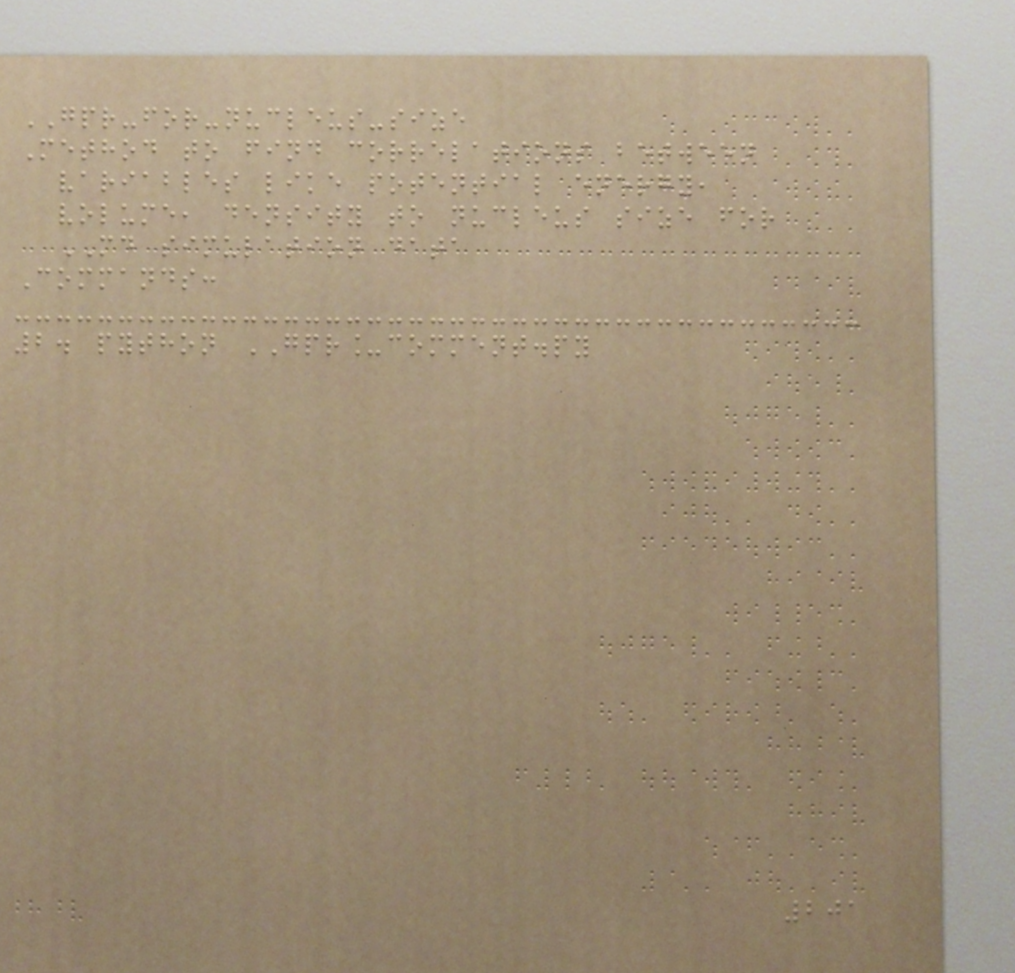GPR-for-nucleus-size
Method to find correlations between
variables like potential energy,
volume, density to nucleus size for
MD simulation data
Commands:
2. python GPR_comment.py
201
